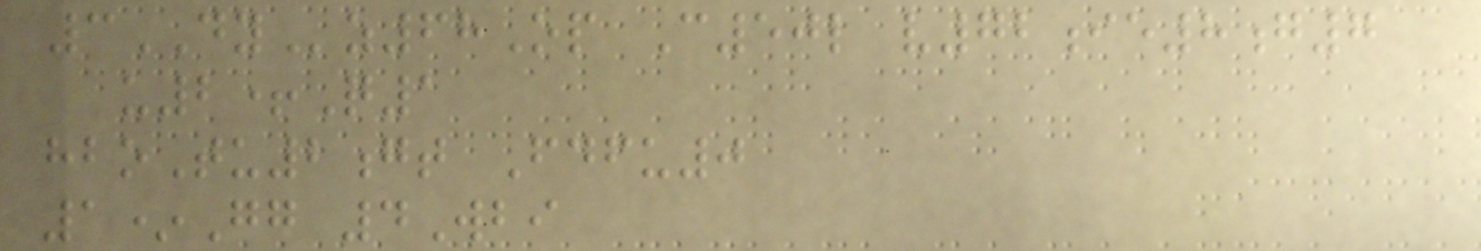3DYz68Op C50l v72ie8g7
u2+Q1
hboTu2gt Fdfu0
1*Gg 4Wbi
